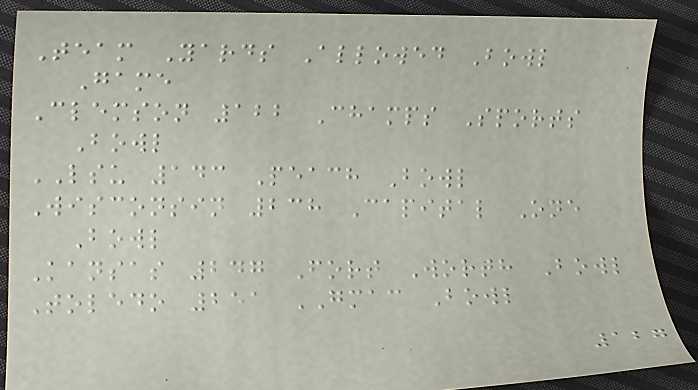Team Yards Allowed Bowl
Game
Clemson 122 Champs Sports
Bowl
LSU 143 Peach Bowl
Wisconsin 238 Capital One
Bowl
Kansas 247 Fort Worth Bowl
Toledo 251 GMAC Bowl
127
